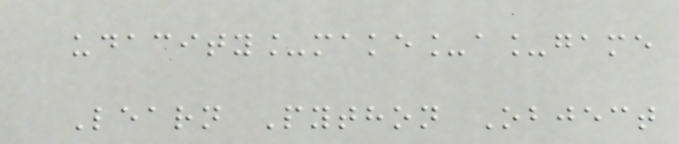udacity_make_a_game
Learn Python Object
